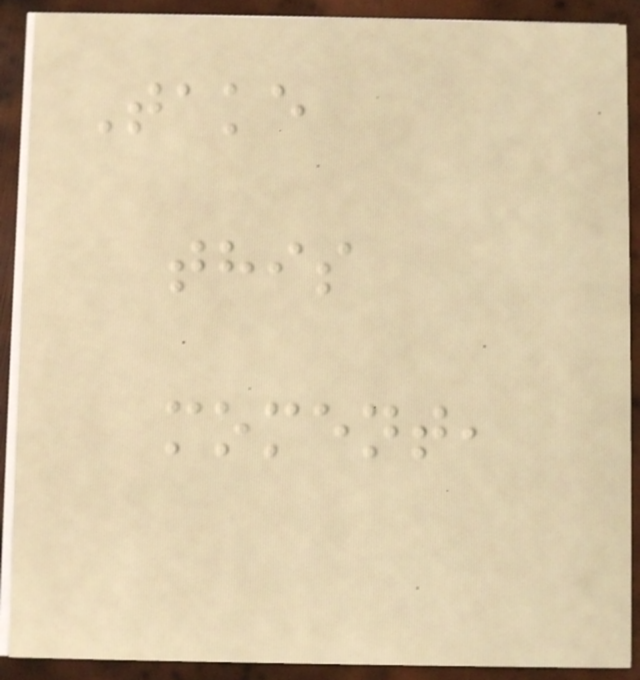Take
this
moment,
